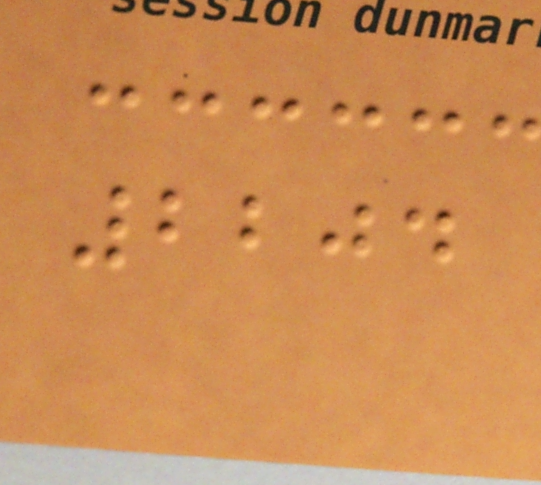2204
